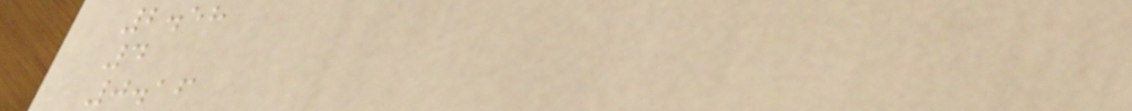2.58
4
0.16
